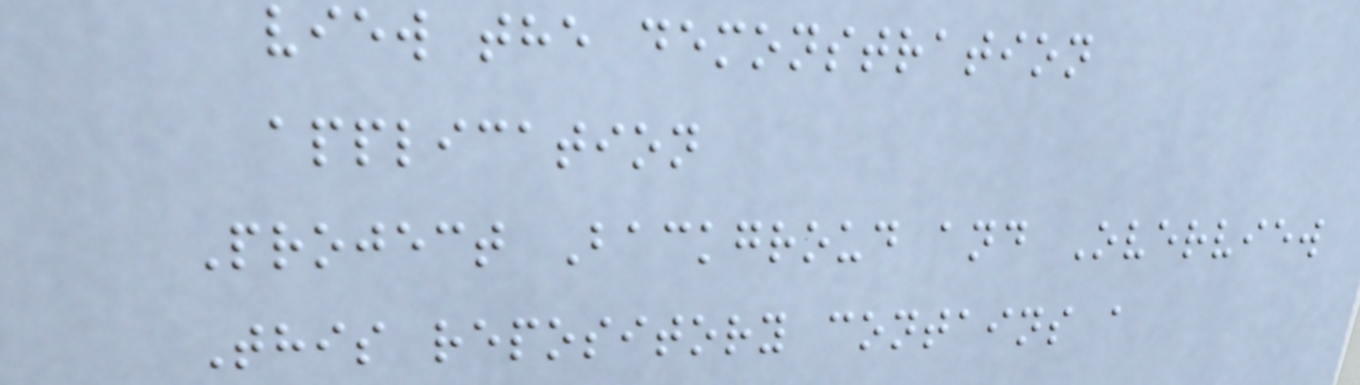view the demonstration
application
Project Backgroud and Overview
This repository contains a
